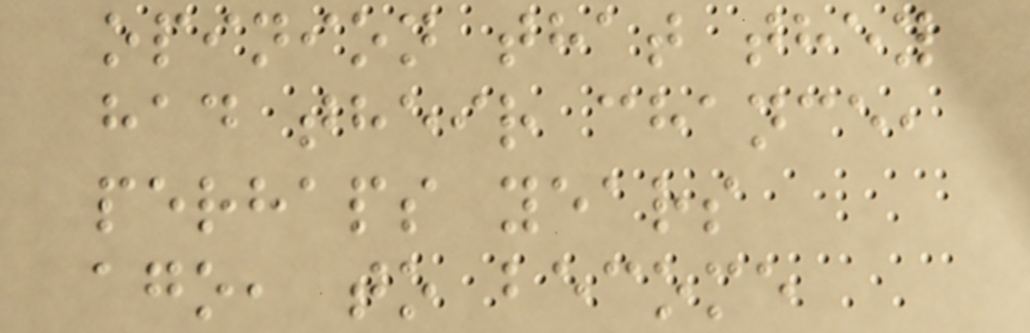opinion that they
had their chance,
perhaps years
ago, to become
